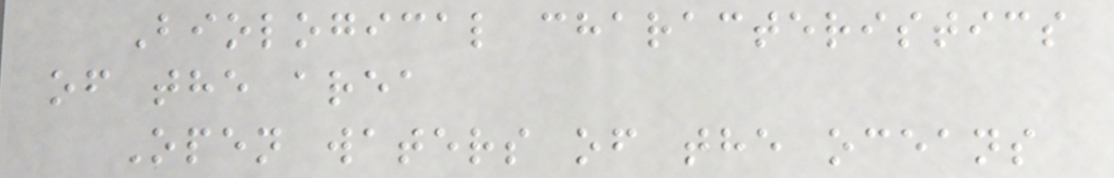Biological characteristics
of the area
Open waters of the oceans
